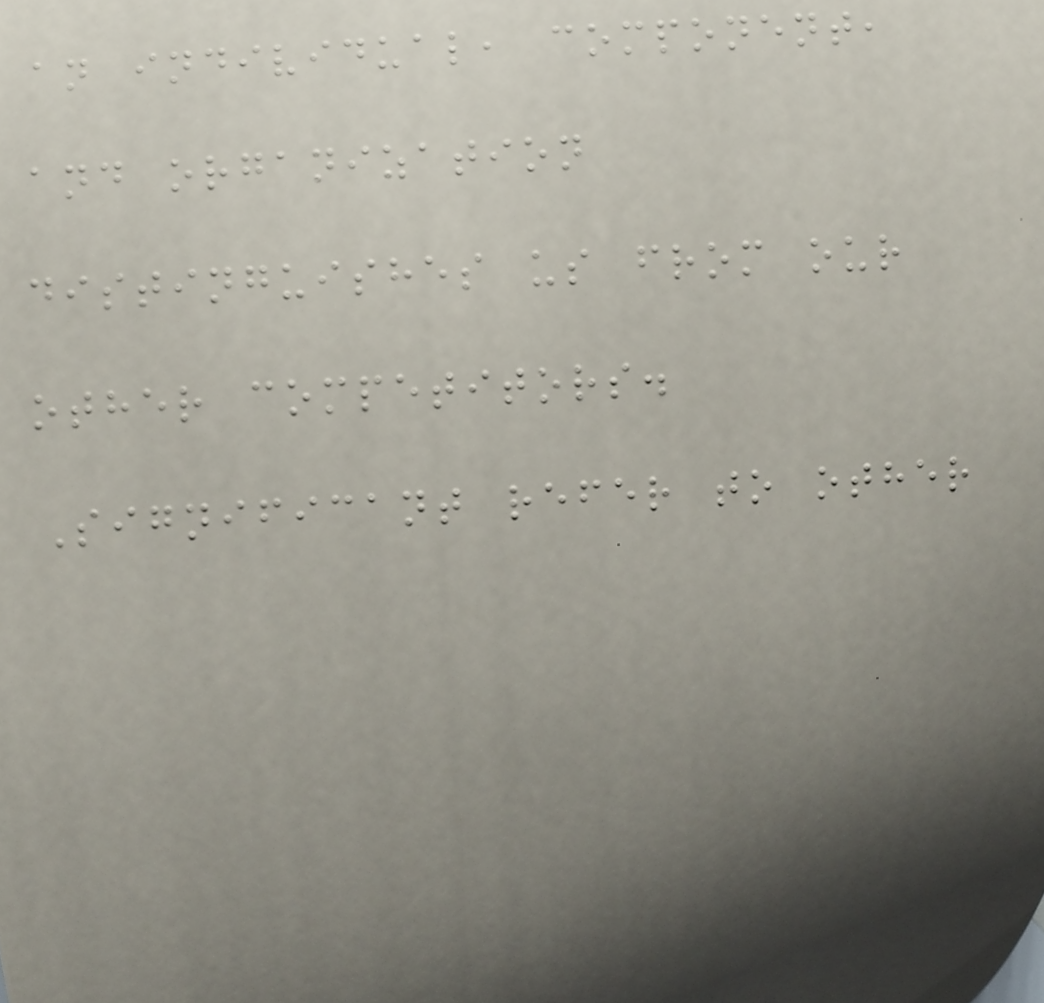an individual, component,
and organization
distinguishes us from our
other competitors.
Significant refer to other
